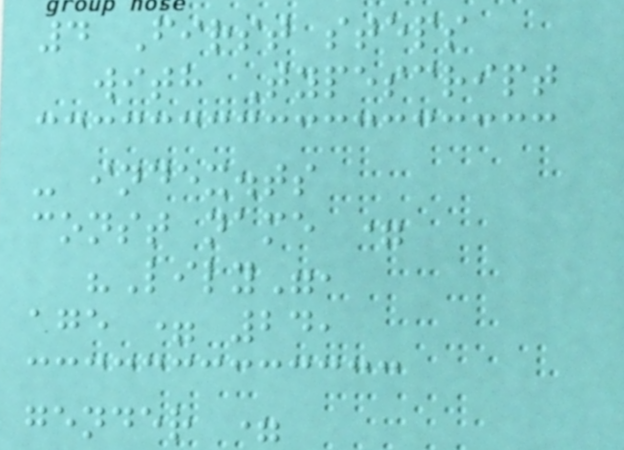4 First steps
with Typescript
- index.ts
const name =
"Lily",
age = 24,
gender =
